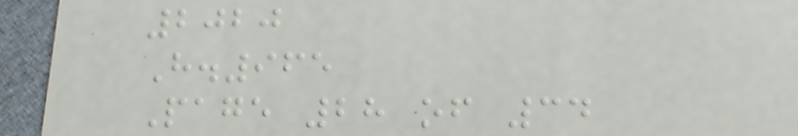2020
H.965
Page 28 of 34
